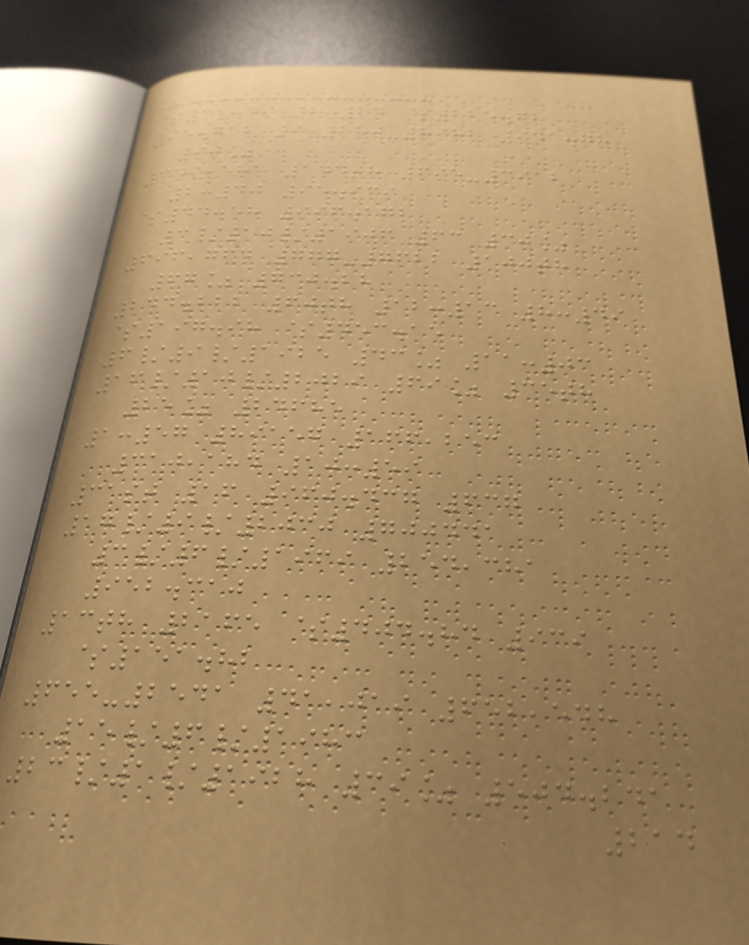$31.49 2:24 $225.72
95.712 9 280-8982 941.78
90%
349,581 144th 695-3912
2:40 95.939
$44.58 996.172
3/10/1906 63 30%
696,764 777-7622 100th
67% 730.28
244.222 60th 12:13 8:49
$197.98 $453.15
6/9/1925 43% 11:03
16/10/2029 69% 35th
25% 24685
1:57 89157 166,253
310,184 10:59
31st 16 960.437 637
17/9/2030 700441
3/6/1969 254,381
952.310
13th 2165 $404.84 939
$151.82
655-2541 41,019 652,548
15/6/1983
23/1/1928 39% 504.241
214
